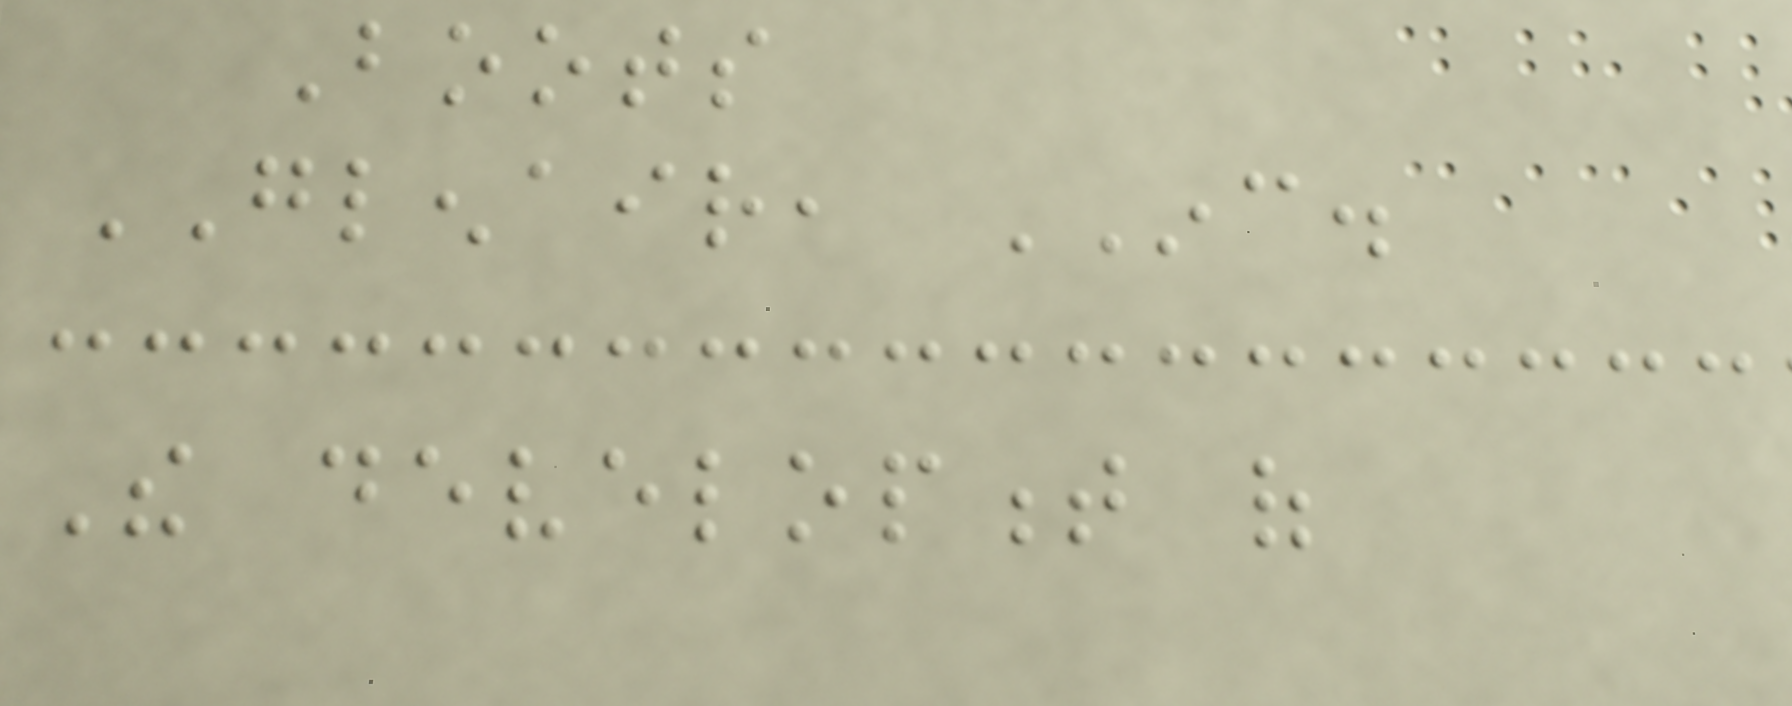Boots
GLENAIR, INC.
The development of
